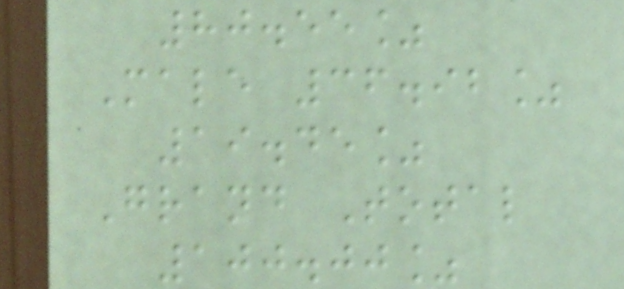80.55%
Male 36.92%
19.45%
Grand Total
100.00%
